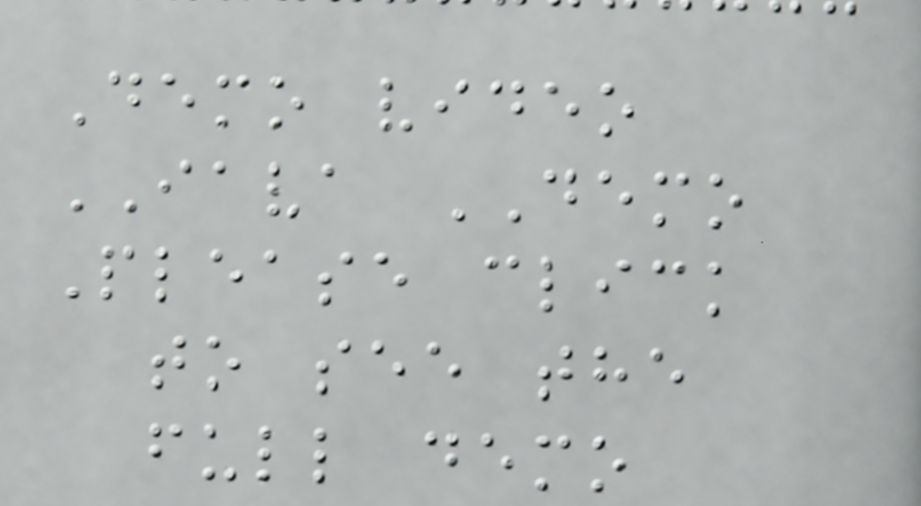Demo video
IAVA DEMO
Please click
to see the
full demo
